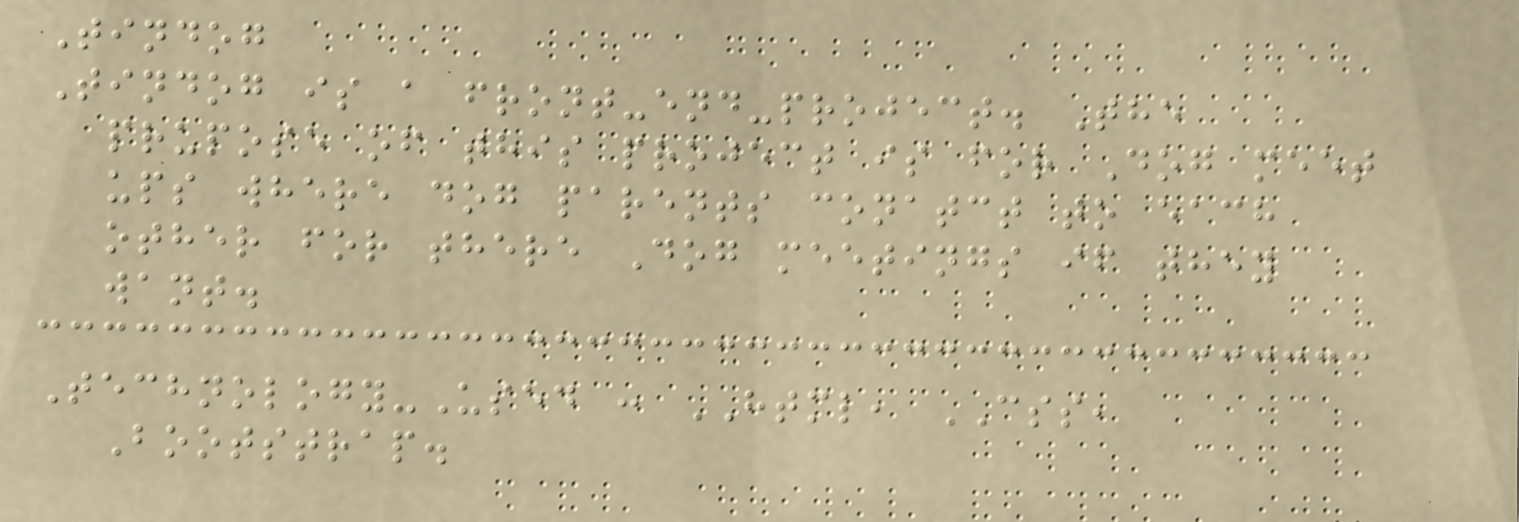Tindog
Tindog is a front-end-project. The
prupose of this project is for Dog meet
ups where dog parents conatct to each
other for there Dog meetings if they
want.
Technology-Used : HTML, CSS,
Bootstrap.
